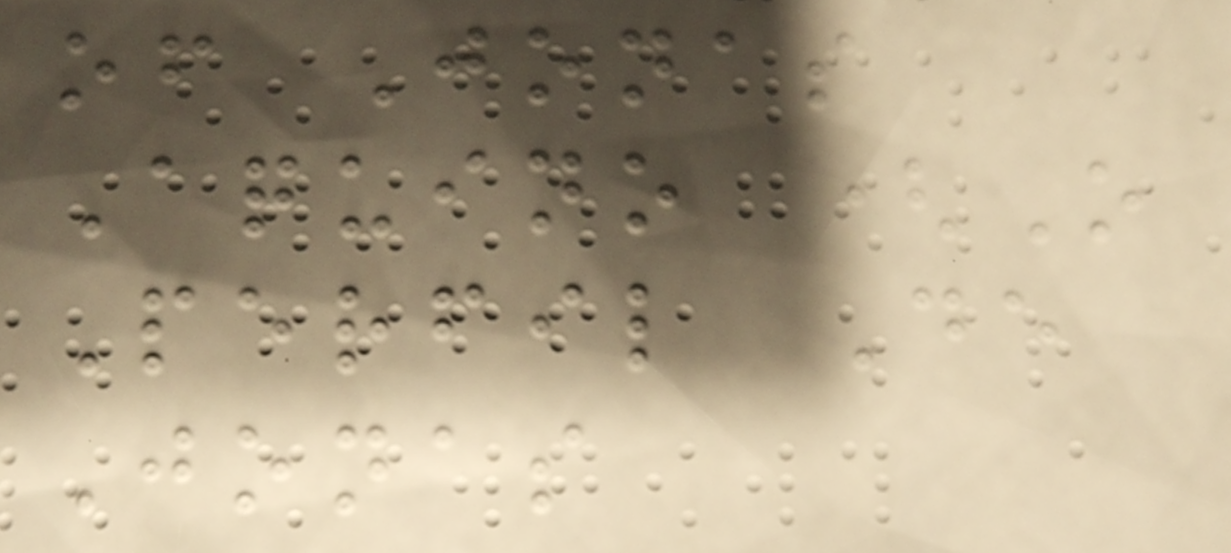of Jonas
Aquino (O
Perfil De
Jonas
